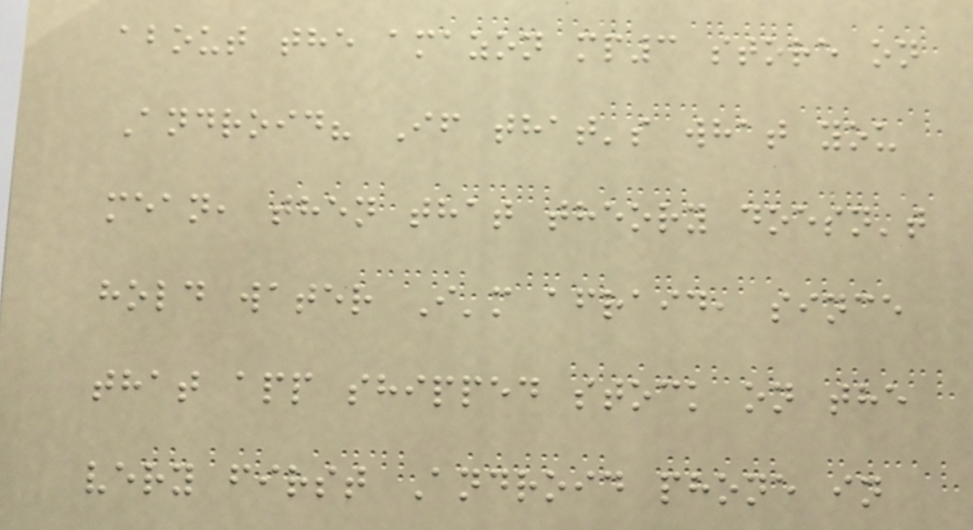about the amazon mp3 store on
Android? If that's what you
mean, then that theory doesn't
hold water I'm afraid, since
that app shipped stock on the
very first Android phone in
